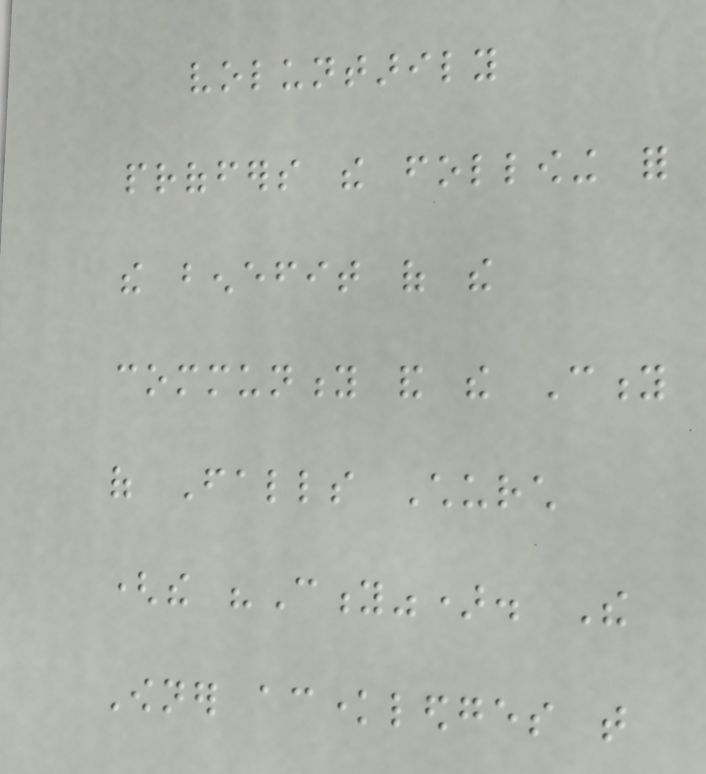voluntarily
proffers the following for
the benefit of the
community and the City
of Falls Church
(the "City"). The
Owner acknowledges that
